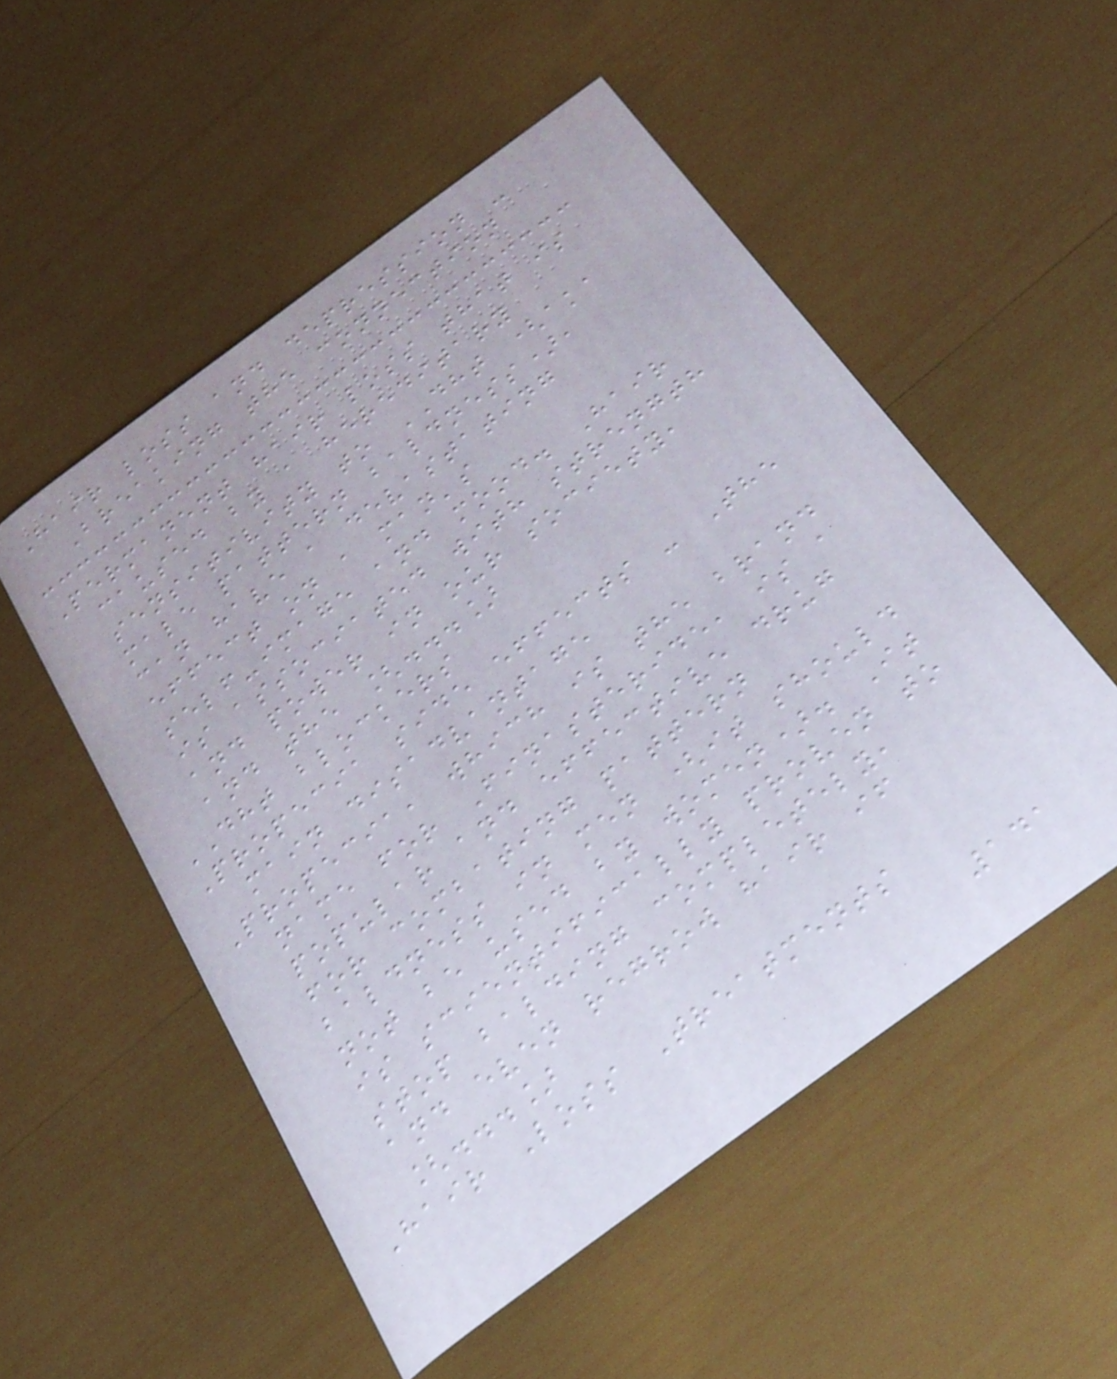Hair loss and depression -
Breaking the connection
Permanent hair loss that is
caused by a hereditary
sensitivity to DHT (aka
male pattern baldness),
can have a devastating
effect on a man's
self-image and mood. Hair
is associated with strength
and power in our society,
and the [...]
DHT blockers
Propecia side effects - The
main disadvantage
Propecia, which is the brand
name for Finasteride, is a
popular and effective drug
for combating pattern
baldness in men (it should
not be used by women). It
is scientifically proven to
stop balding completely,
and even regrow hair if
[...]
Hair Loss Treatments
141
